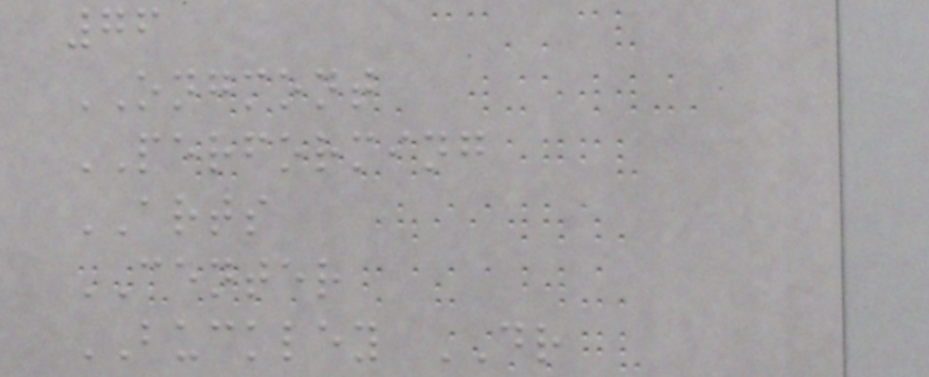76
ONGMONT
PERFORMING
ARTS
CENTER
BUCKLEY DR
